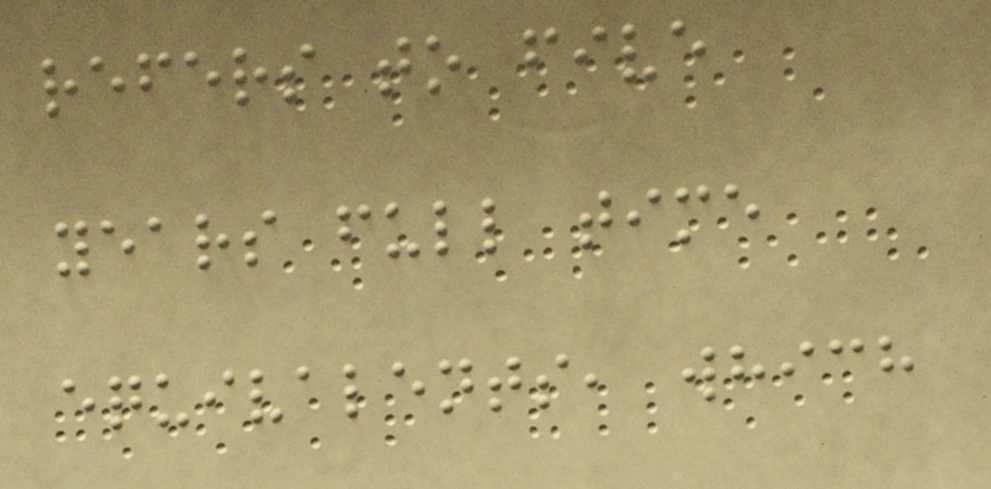refers to five
years full time
equivalents, which
